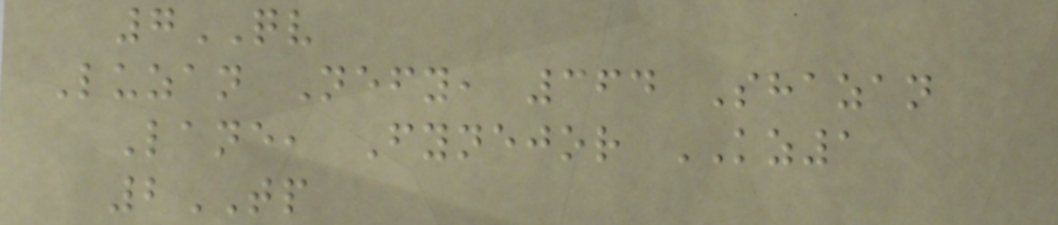7QV
Luzan Nefy, 364 Shazan
Lane, Fynejor KZ1
2TP
